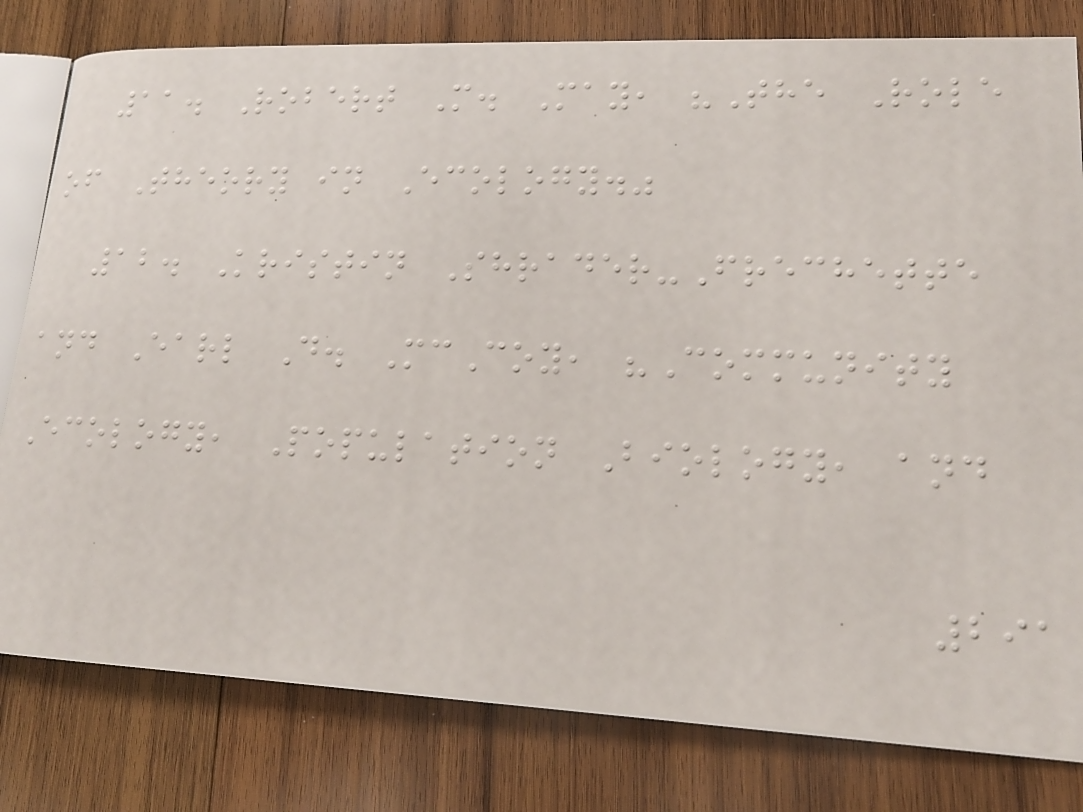11. Robert M. May, "The Role
of Theory in Ecology."
12. Kristin Shrader-Frechette
and Earl D. McCoy, "Community
Ecology, Population Biology, and
291
